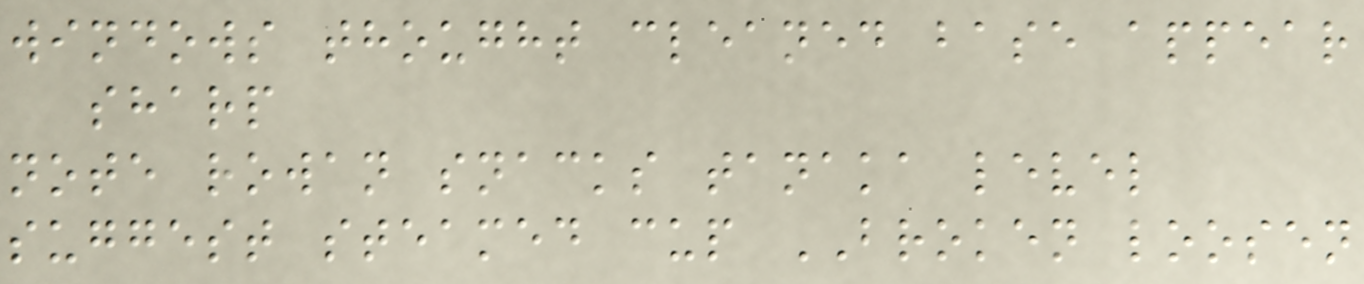windows thought cleaned base appear
sharp
note rowan snacks tanaka level
suggest steamed cup BROKEN loosen
